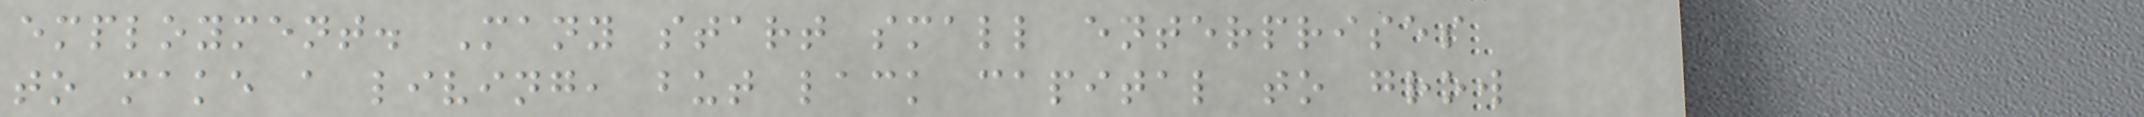employment. Many start small enterprises
to make a living, but lack capital to grow
